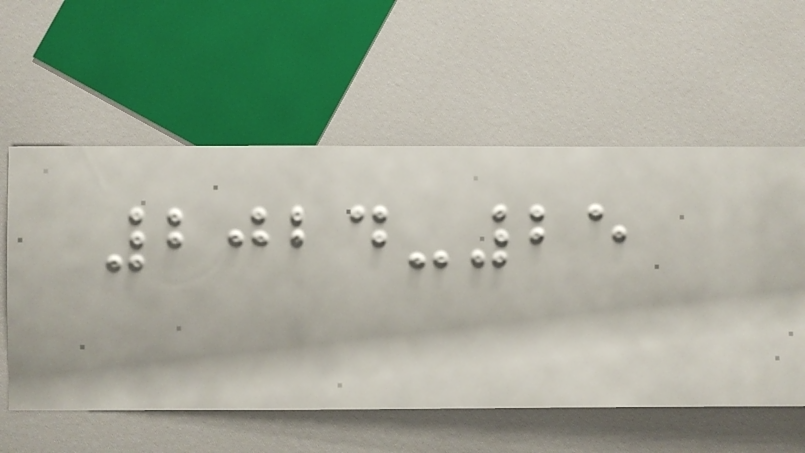2024-25
